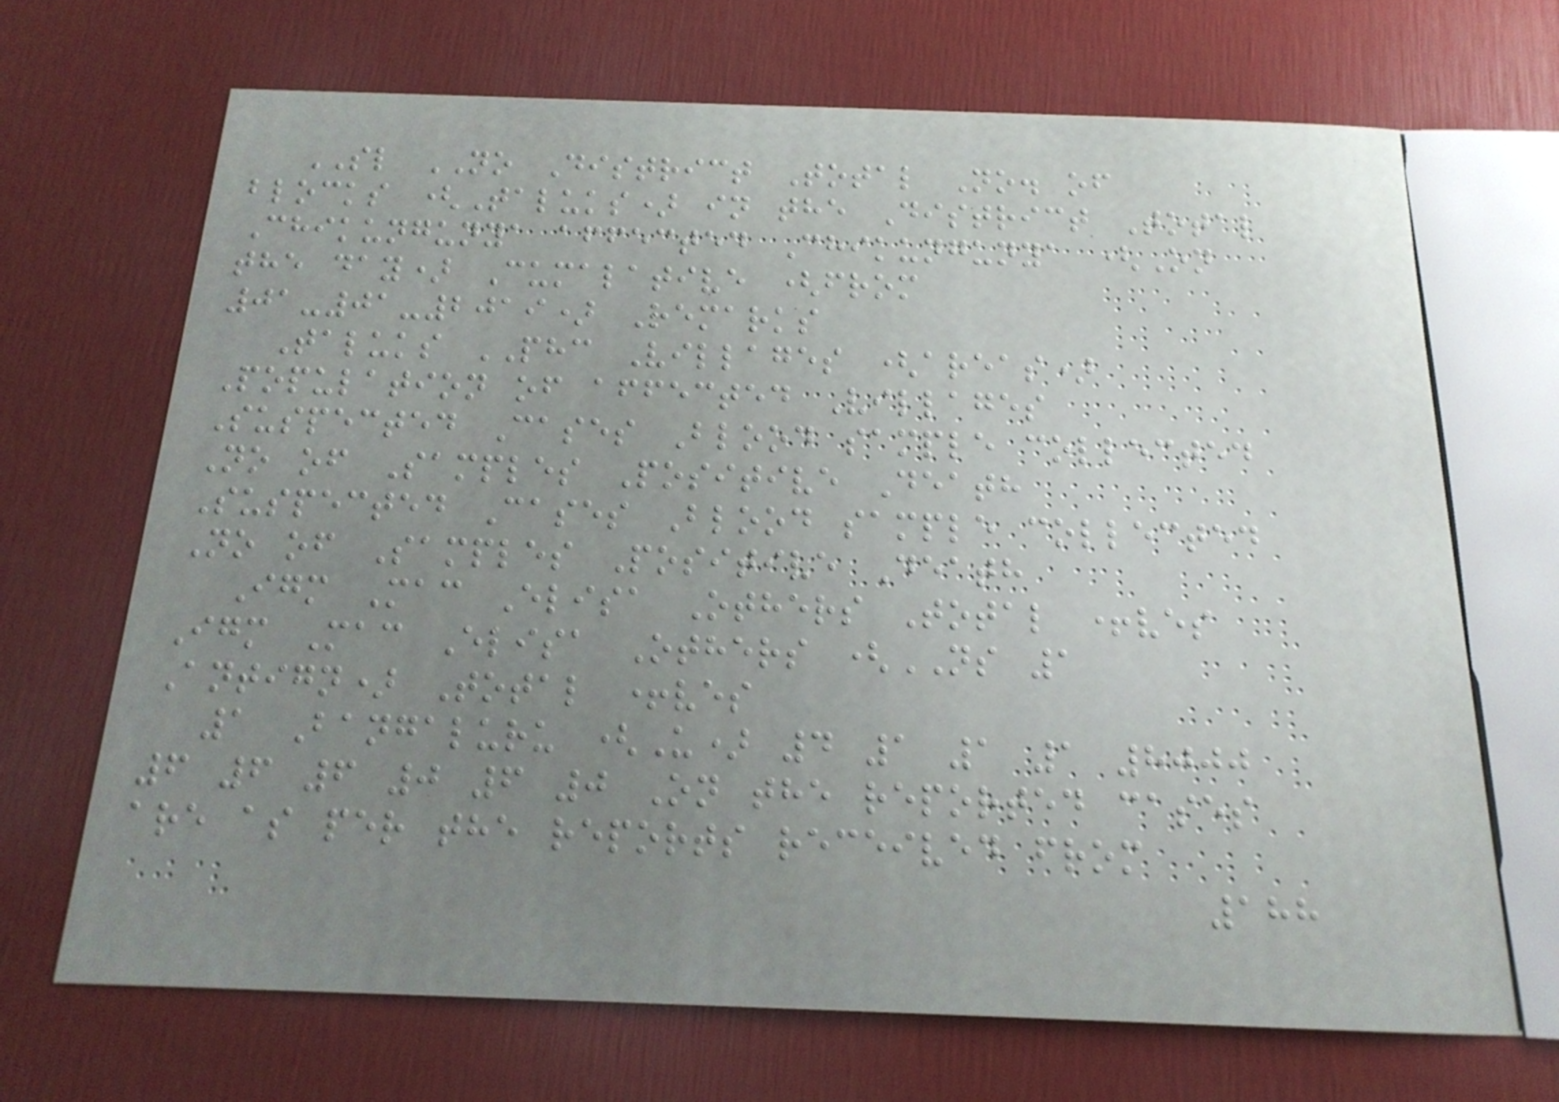SL NO District Total No. of
blocks (Taluks) in the District Total
Chikungunya affected Chikungunya (On
the day) Cumalative (from
01-01-2019) Remarks
Taluks PHC Villages (areas)
Population of affected Villages
Suspected Cases Blood sample collected
No of Samples Positive Death
Suspected Cases Blood sample collected
No of Samples Positive Death
Igm Mac Elisa Others Total +ves
Igm Mac Elisa Others (NS 1
Antign) Total +ves
1 Bangaluru (U) 4 1 1 1 8000
6 6 6 0 6 0 On the reported cases
are as per the reports received from
188
